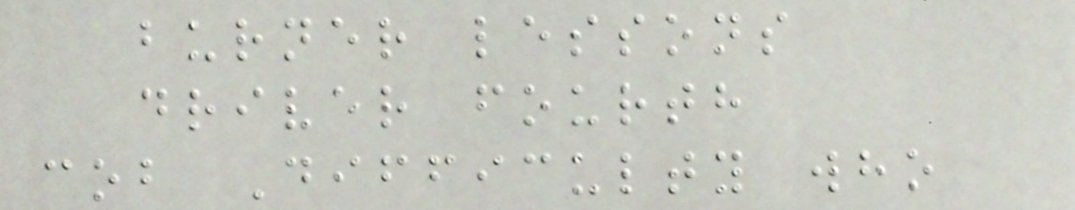burner lessons
driver fourth
cob Difficulty who
